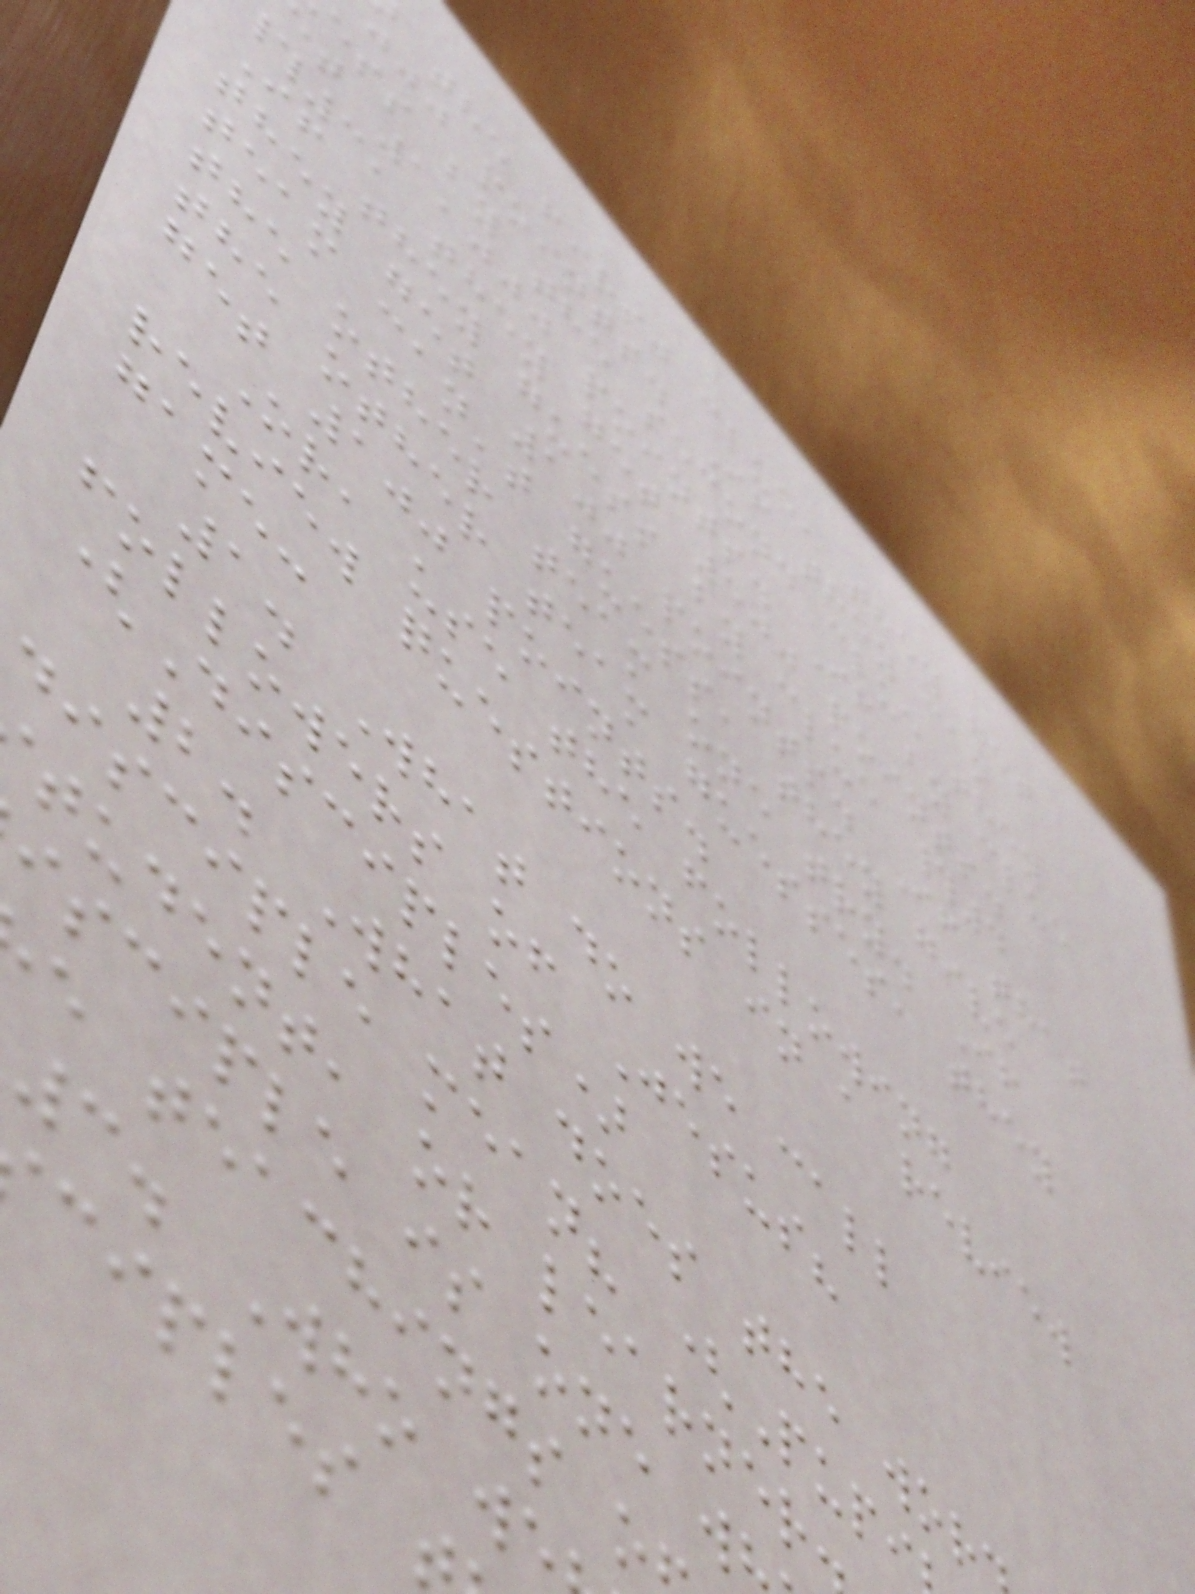the first clue, they get
jjj points. If they can
ess by the second clue they
t 1,000 points. If by clue
3, they get 500 points.
If they guess by clue #4
they get 100 points. If that
team can't guess, they give
the other team one try. If
the other team guesses, they
get 100 points.
Or, use the following
review questions in a review
game:
1. What do we call
followers of Jesus?
(Disciples)
2. What does the wor
disciple mean? (Pupi
tudent, or learner
isciple is one w
e teachings o
3. Who we
ciples
